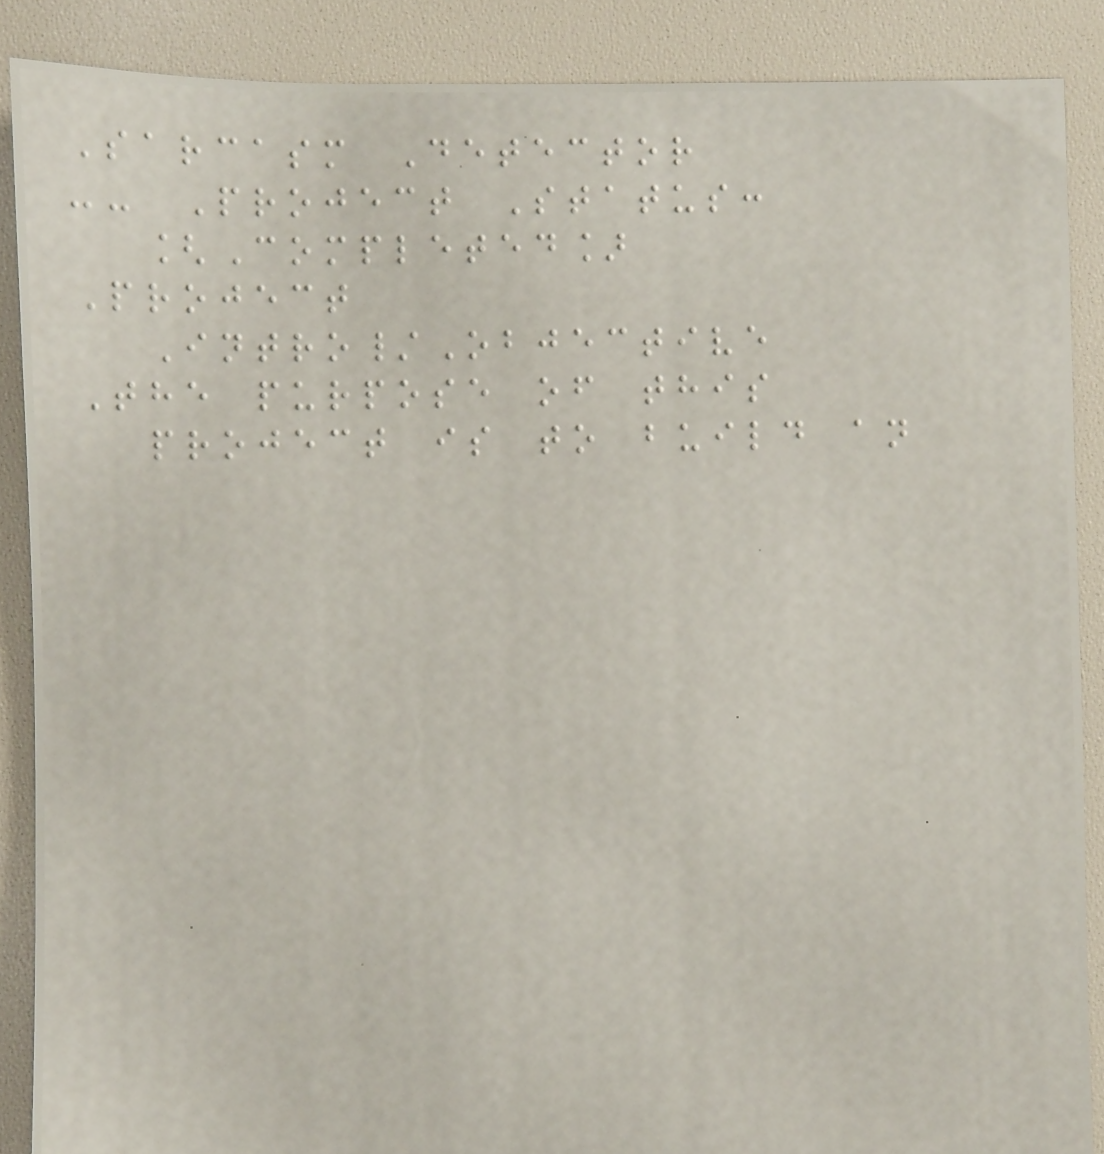Sarcasm Detector
-- Project Status:
[Completed]
Project
Intro/Objective
The purpose of this
project is to build an
